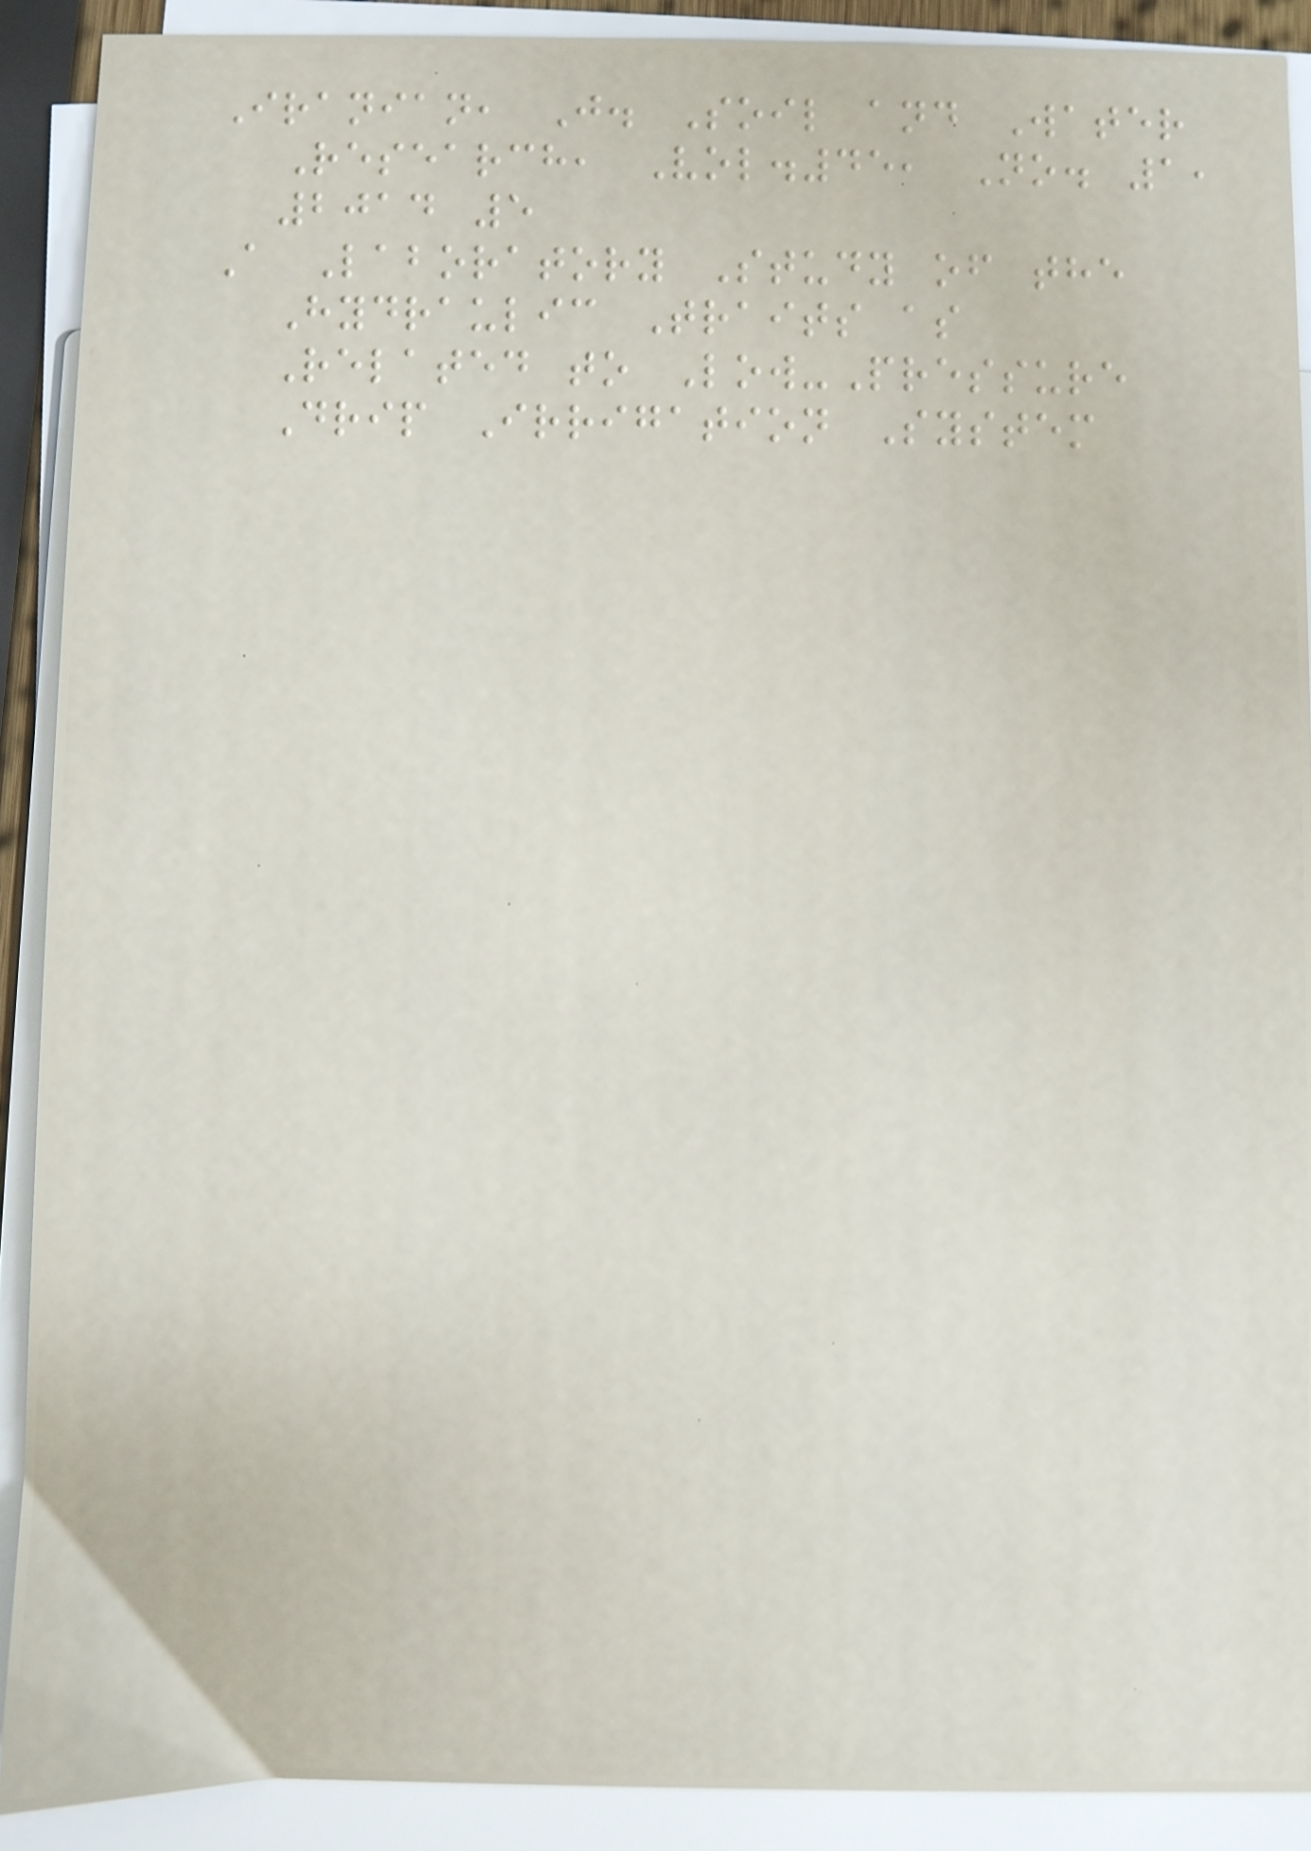Iranian, J. Soil and Water
Research, Vol.45, No. 1,
2014 5
A Laboratory Study of the
Hydraulic Traits as
Related to Low-Pressure
Drip Irrigation System
